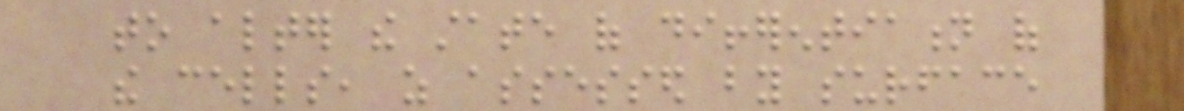to alter the state of differentiation of
the cells, as assessed by surface
